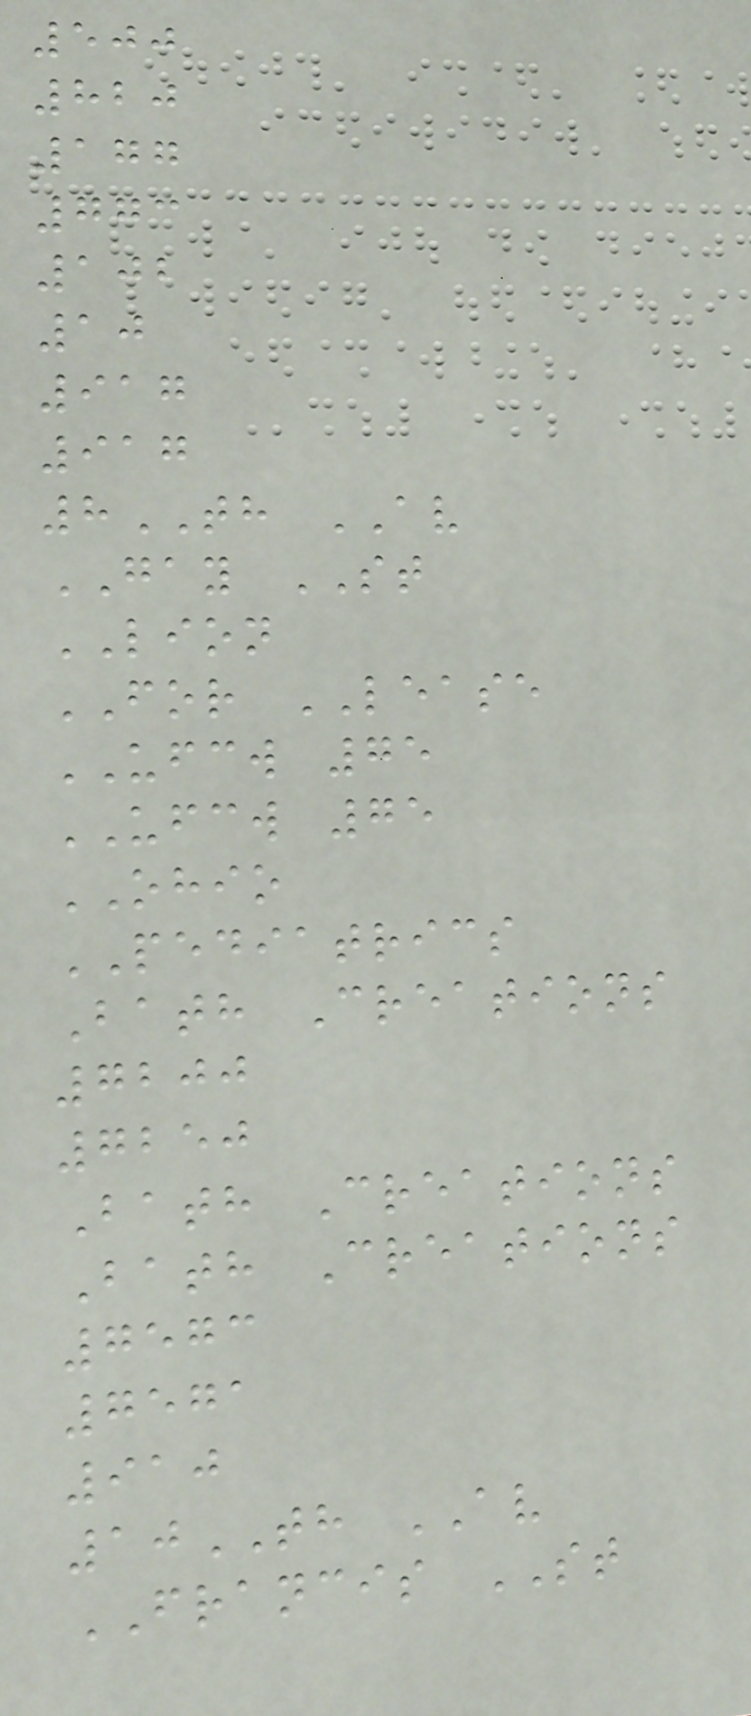500
820
177
773
102
10
917
917
8TH AV
GAY ST
LION
FOR LEASE
UFCW 75
UFCW 75
OHIO
PEDIATRICS
Bath Creations
7200
7250
Bath Creations
Bath Creations
7573
7571
910
10TH AV
FRANCIS ST
